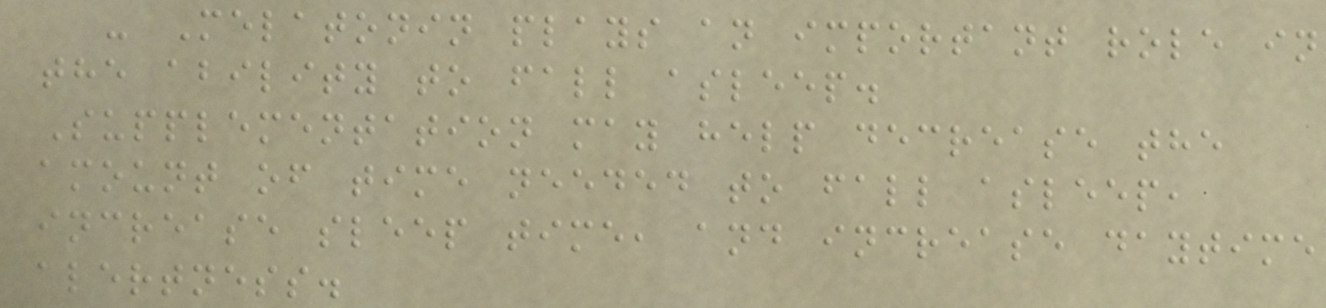- Melatonin plays an important role in
the ability to fall asleep.
Supplementation may help decrease the
amount of time needed to fall asleep,
increase sleep time, and increase daytime
alertness.
